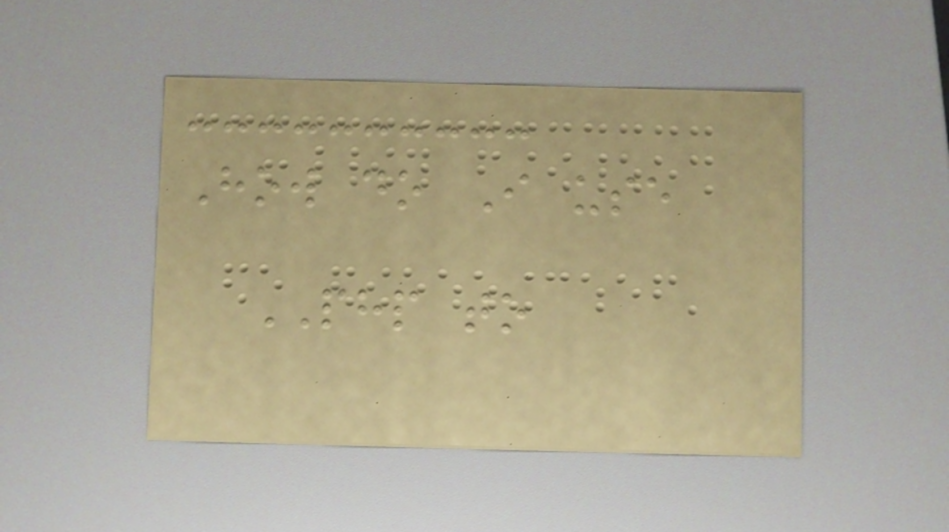How do I use
PHP to
